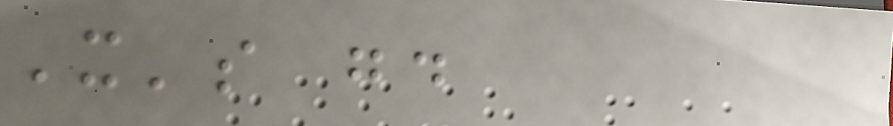It's good
